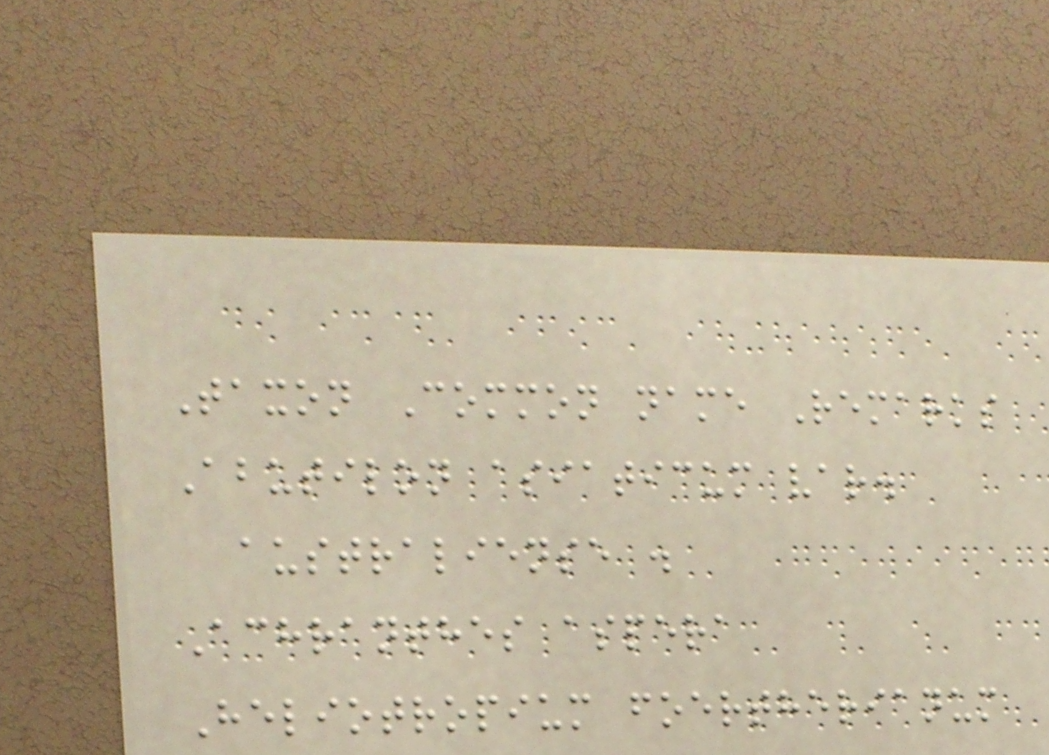Taxon Common name Remarks
Abutilon asiaticum var.
australiense .
Achranthes aspera
Heliotropium foertherianum
